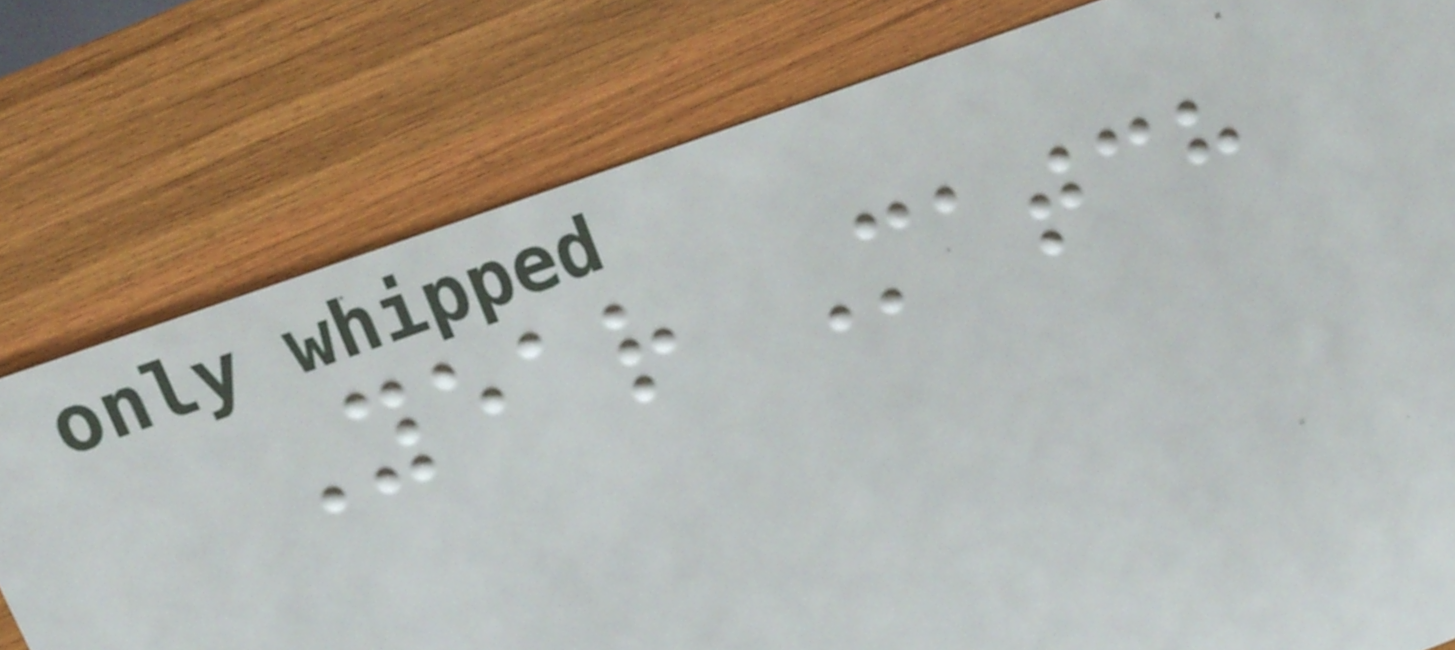Year Match
